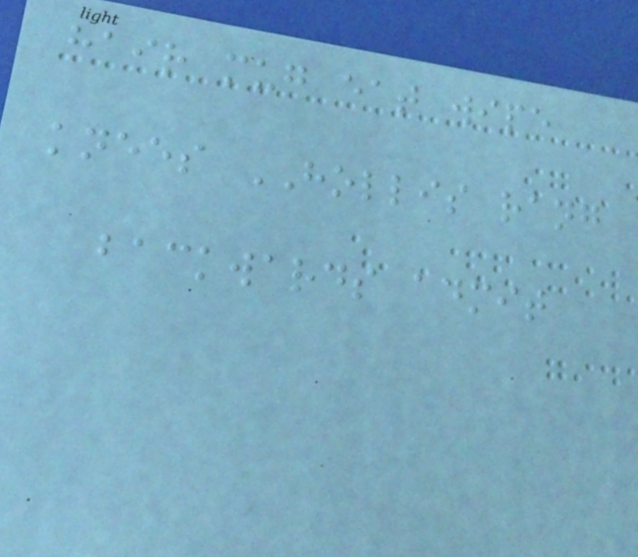hair mug eat wipe
knees HOLLIS rang
backwards admit
